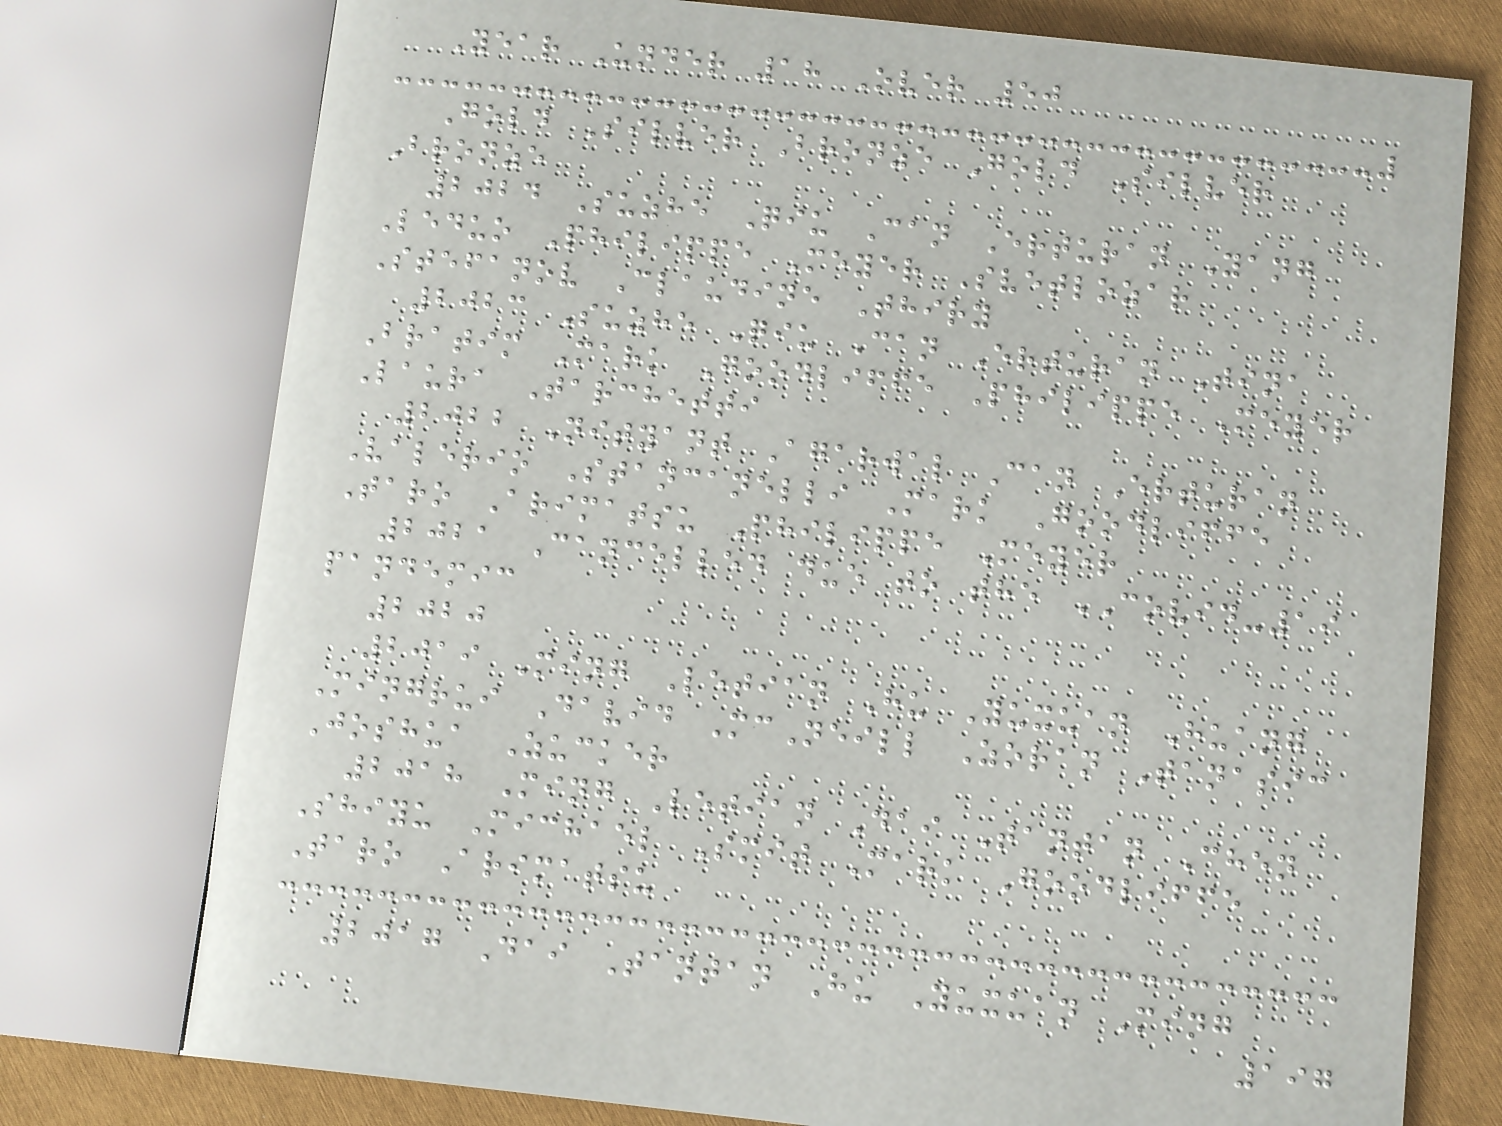Year Under 18 Over 50
Gold Silver Bronze Gold Silver
Bronze
2024 Suzhe Qiu Can Erturan Yang
Leduo Philippe Meyer Svetlozar
Stefanov Claudine Thiry
2023 Suzhe Qiu Can Erturan Tina
Bratim Mark Goodliffe Philippe Meyer
Laura Tarchetti
2022 Nityant Agarwal Can Erturan
Valerio Stancanelli Mark Goodliffe
Taro Arimatsu Philippe Meyer
2021 Cancelled due to the COVID-19
pandemic
2020
2019 Ming Letian Hu Yuxuan Huang
Mingrui David McNeill Zoran Tanasic
Joshua Zucker
2018 Ming Letian Dai Tantan Chen
Shiyu Michael Smit Mark Goodliffe
Taro Arimatsu
2017 Dai Tantan Hu Yuxuan Ming
197
